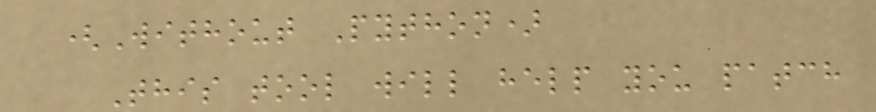(Without Python)
This tool will help you patch
